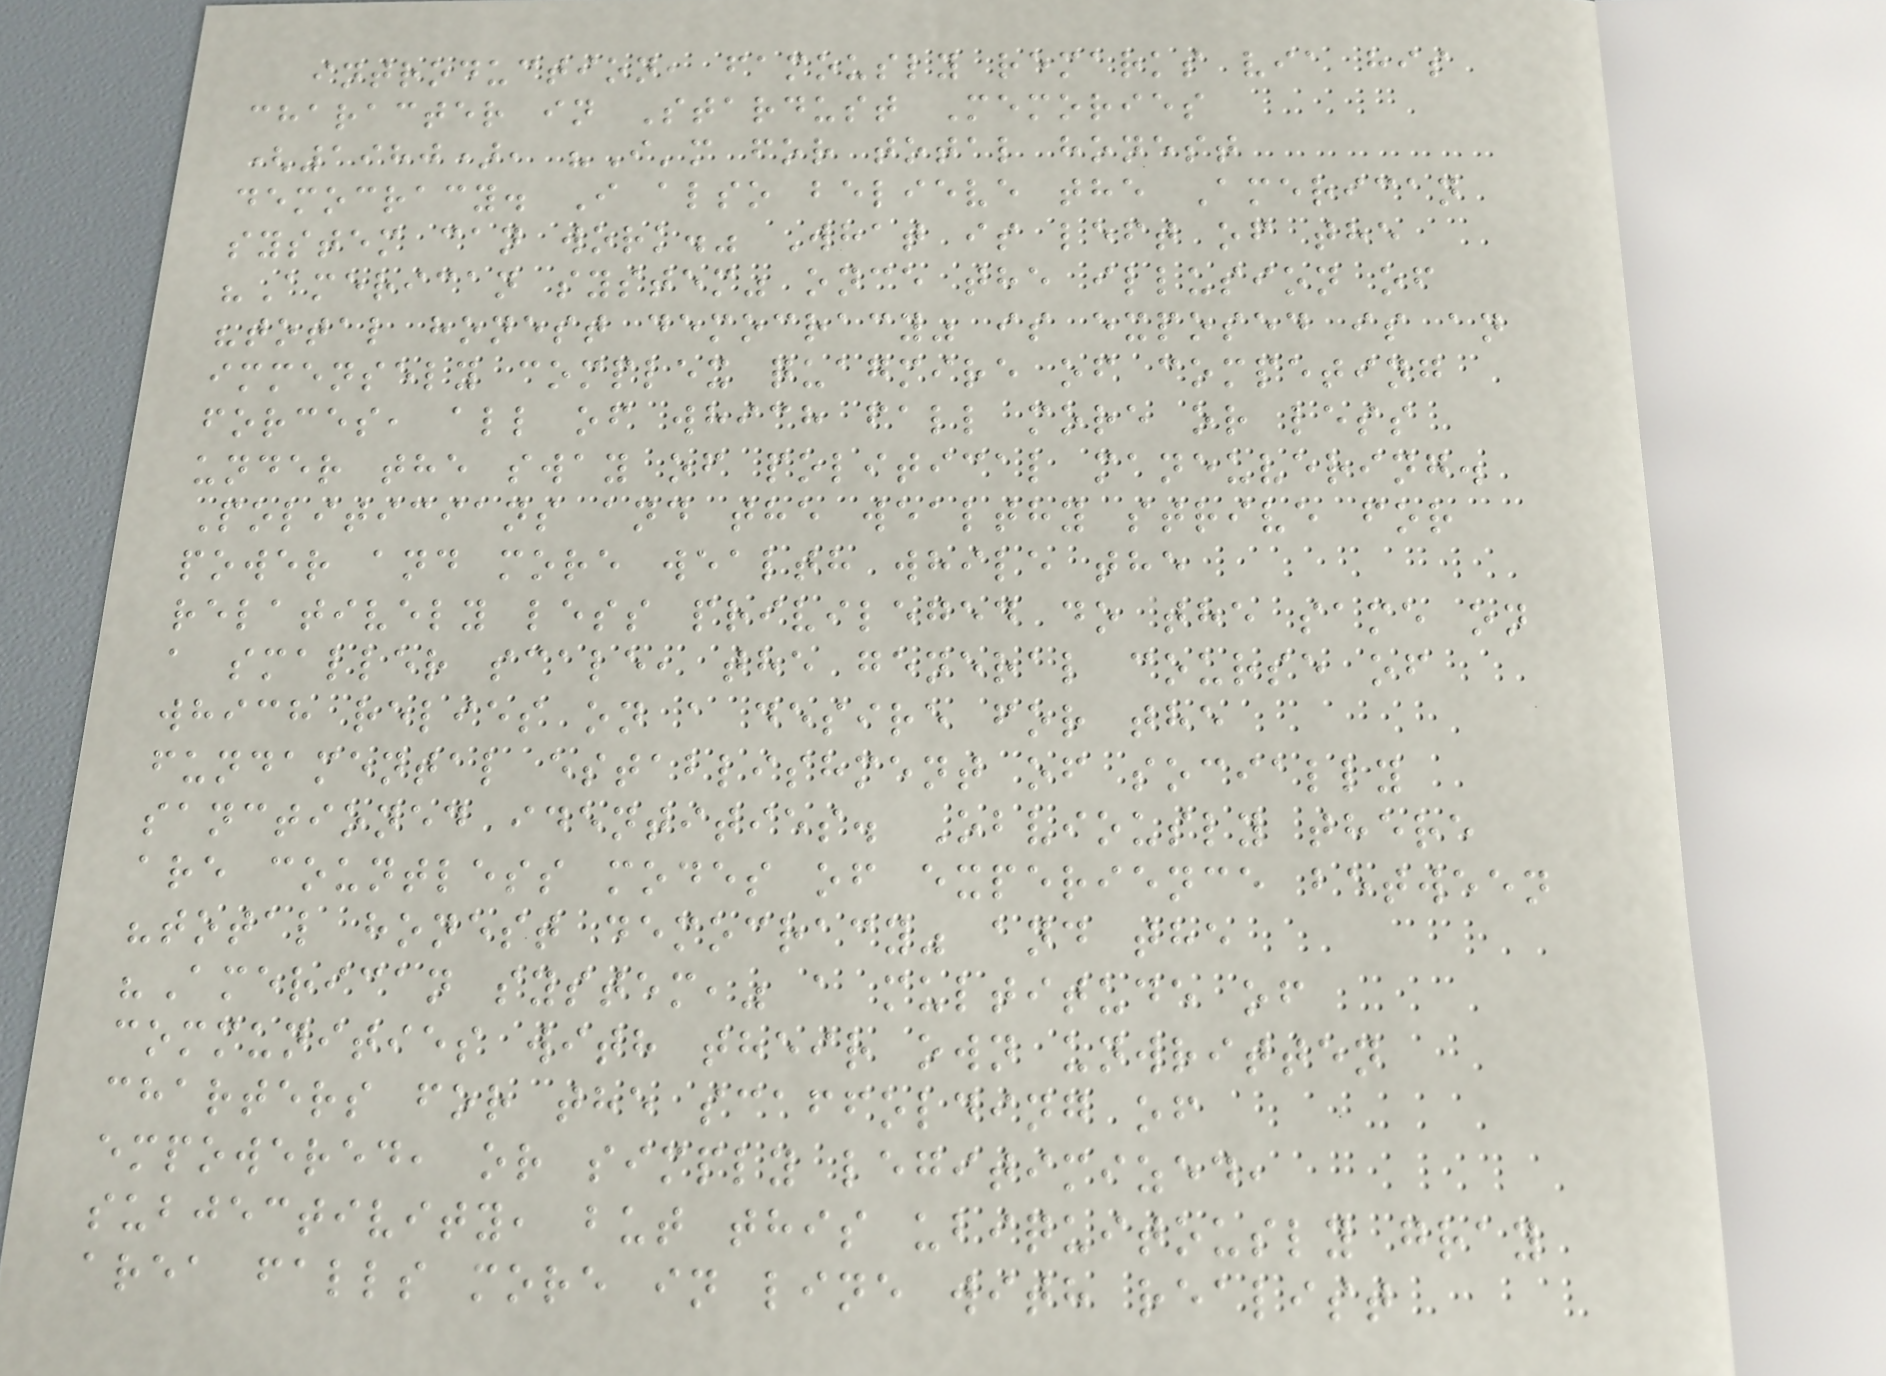introduction, famously remarks via his
character in Stardust Memories
(1980), "I'm for total honest
democracy. I also believe the American
system can work." What is left of the
"American system" once the illusion of
"total honest democracy" is exposed is an
immensely complex quagmire of competing
forces, all of which fall more or less
under the sway of political maneuvering.
Politicians and the wealthy strive for
power and more wealth while the
relatively less privileged do the same on
a smaller scale, the general course of
which relies on a desire for the
fundamental establishment of socially
sanctioned identities. Obviously there
are countless modes of experience between
"total honest democracy" and the
"American system," a multitude of
communities with their own unwritten
charters for the scaffolding of
empowered, or simply legitimized,
subjectivity, but this ubiquitously gray
area falls more in line with realist
